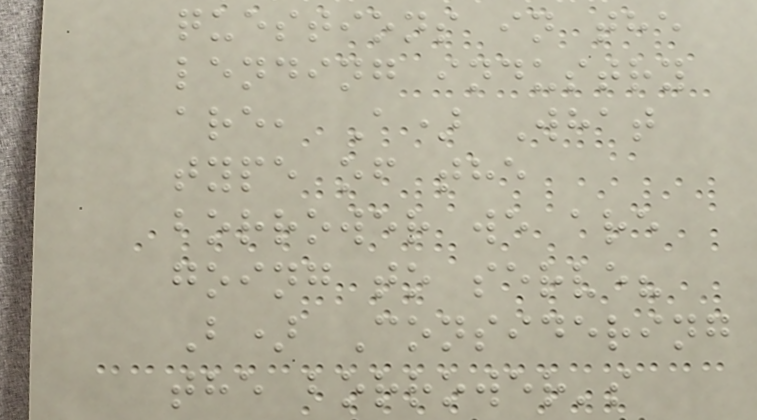questions in the
lending industry
are, A) What
type of the
borrower we are
going to serve?
B) Considering
the borrower's
